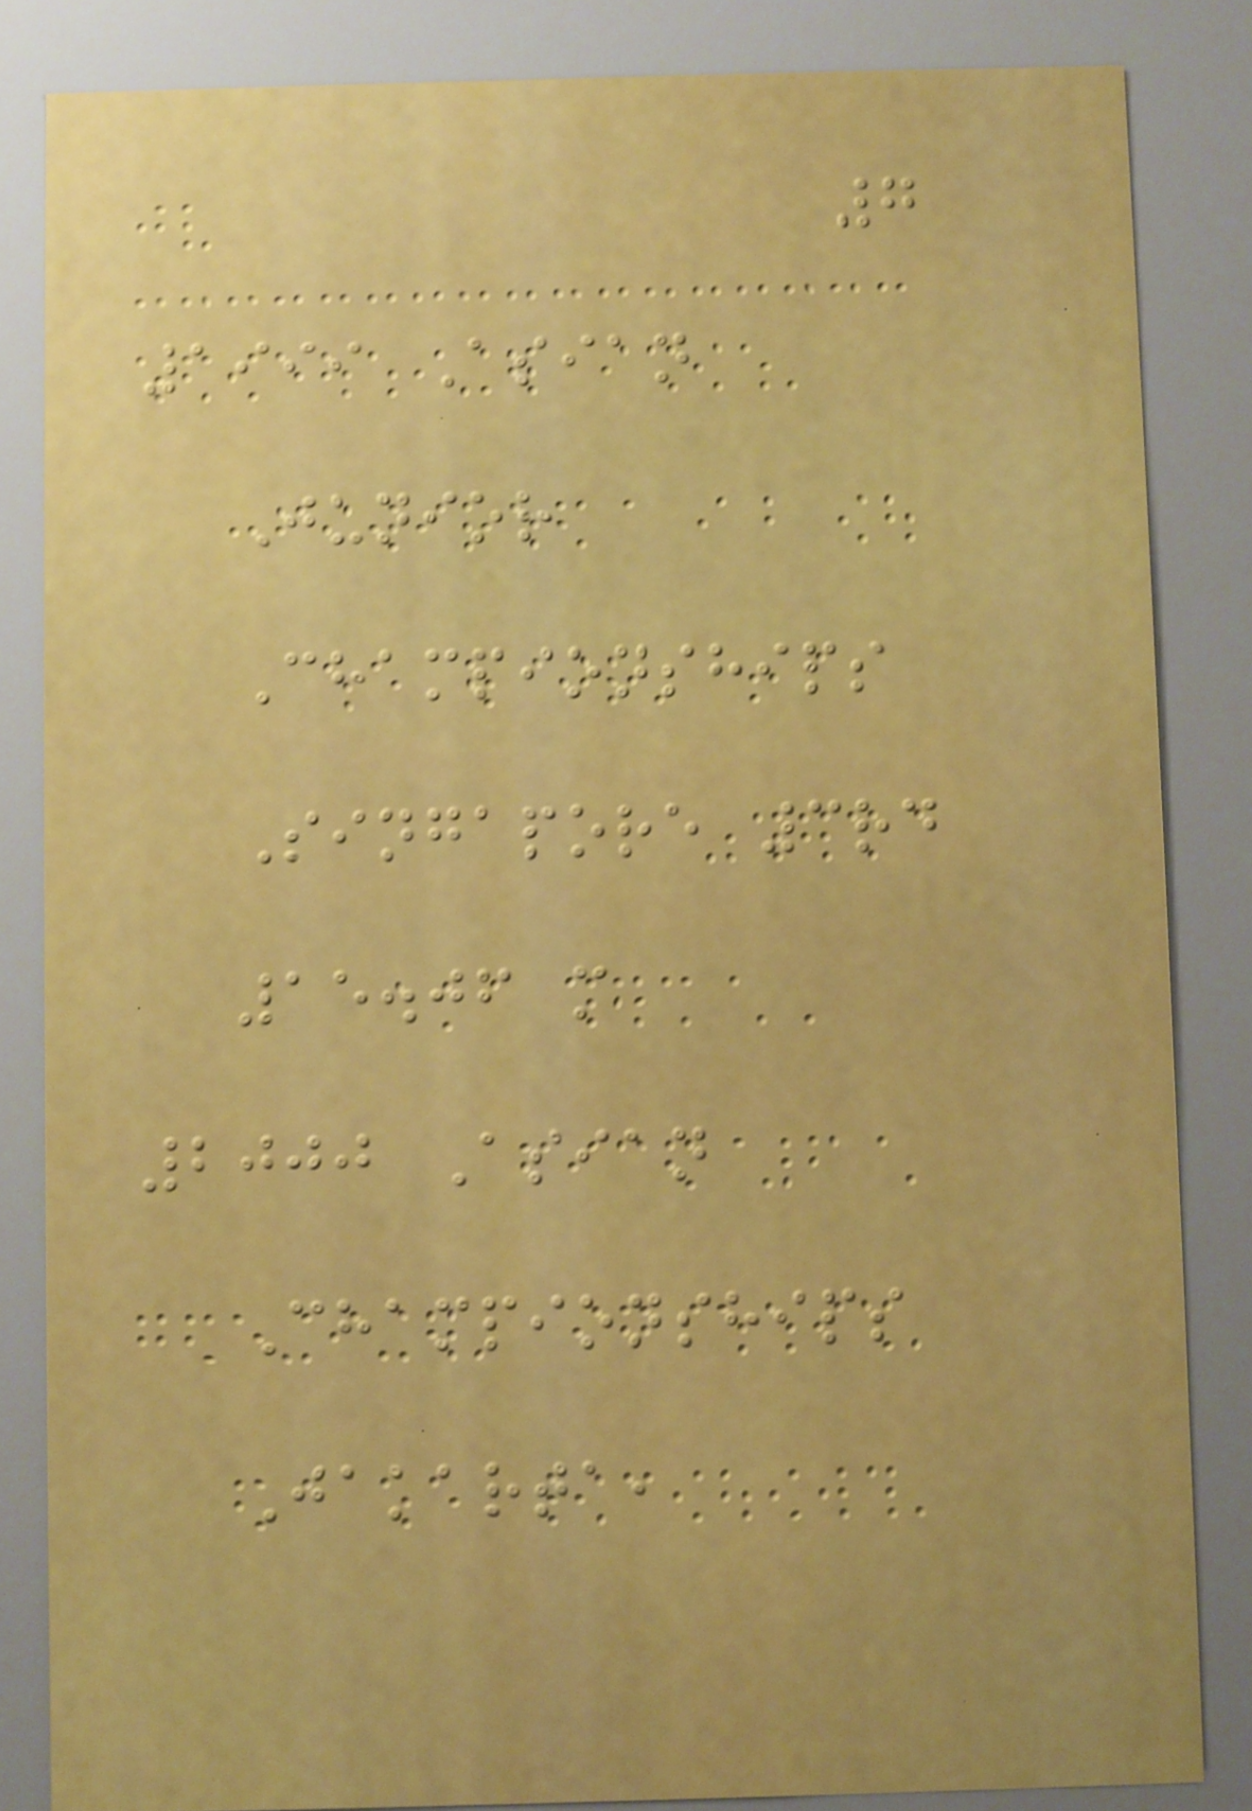7
1999 Asian
Junior
Championships
Singapore 3rd
15.06 m
2000 Asian
Championships
Jakarta,
